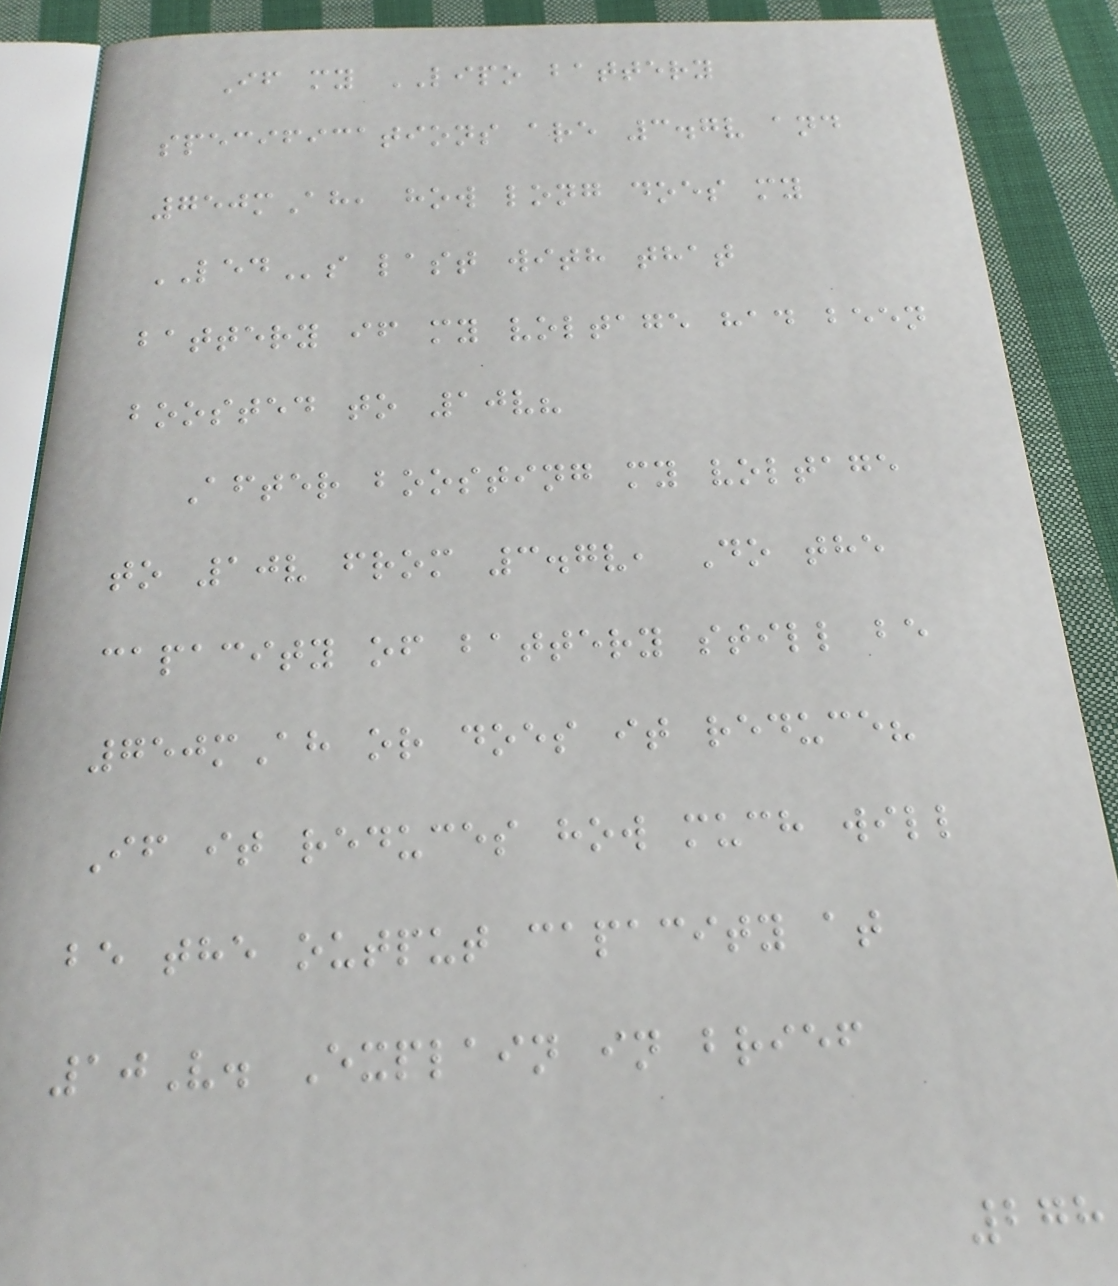If my LIPO battery
specifications are 3.7v and
750mAh, how long does my
LEDs last with that
battery if my voltage had been
boosted to 10v?
After boosting my voltage
to 10v from 3.7v, Do the
capacity of battery still be
750mAh or does it reduce?
If it reduces how much will
be the output capacity at
10V. Explain in brief
278
